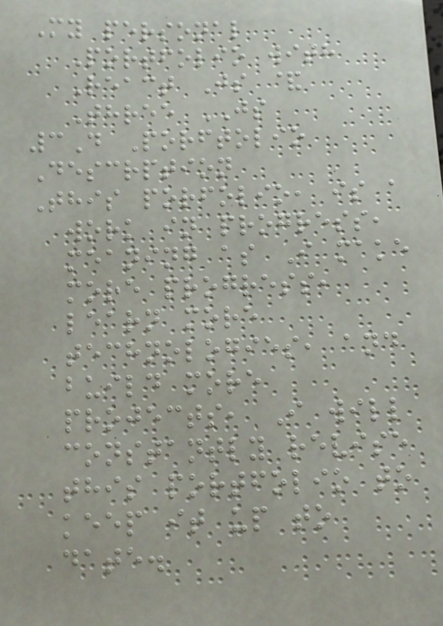My personal
Portfolio with
React Js &
Three JS
3D Porftolio
Descrption
This porfolio, is a
work in progress,
meaning as I make
more progress,
learn more
technologies, and
build more
projects, I will
constantly revise
this portfolio to
keep it up to
date.
